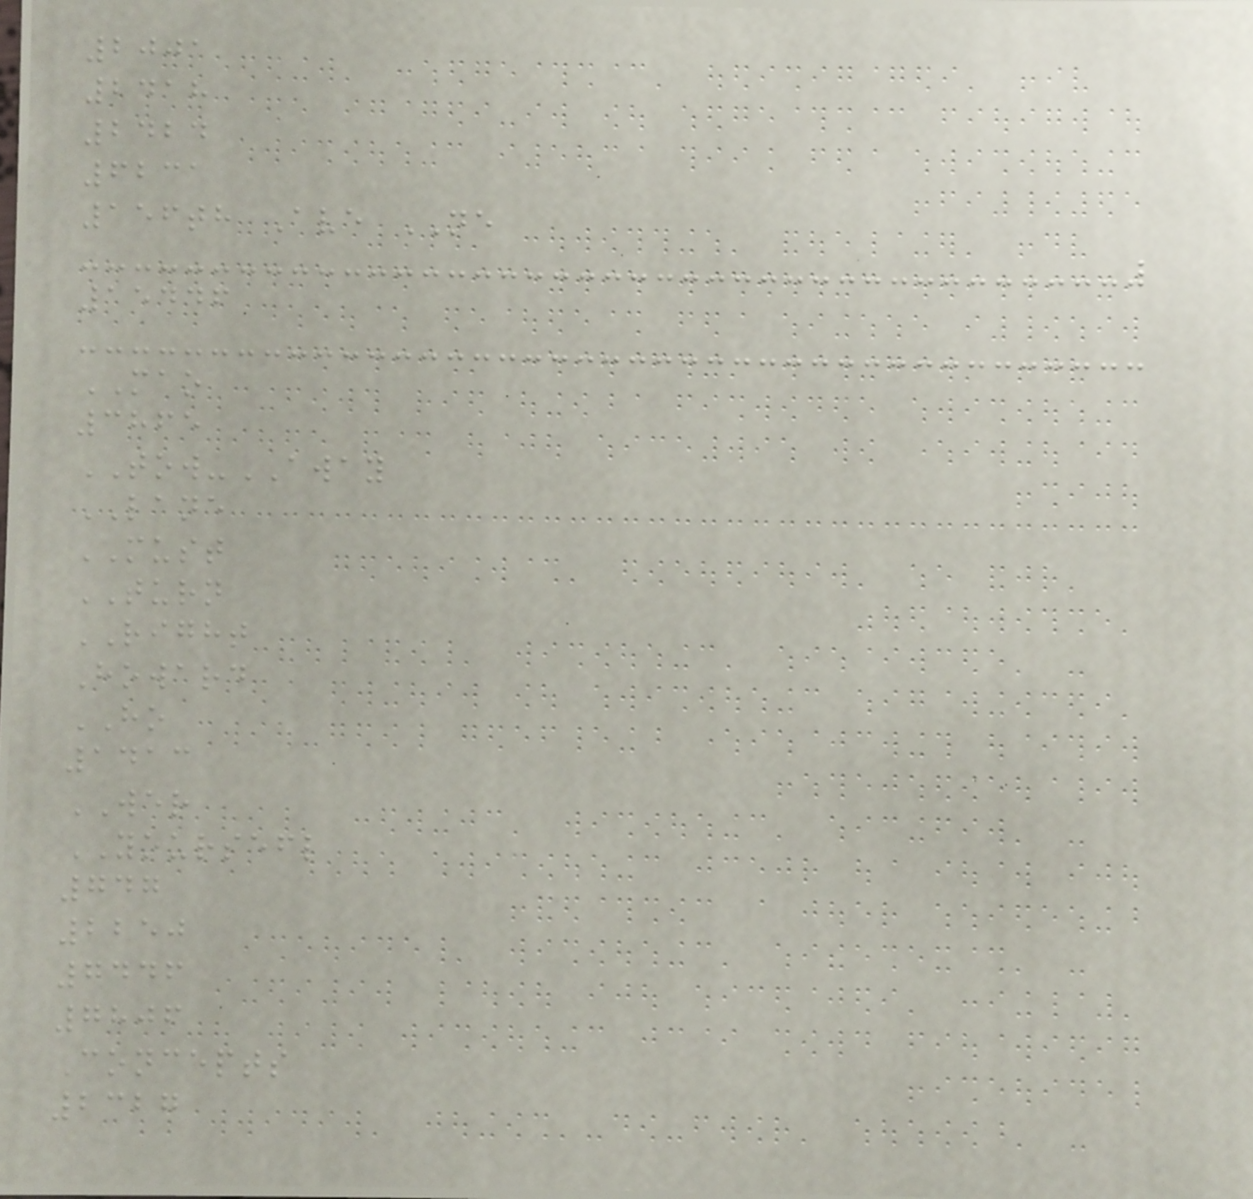2001
2418
2424
6231
156th Ave NE
15446
MAO
3865
TOW-AWAY
LANE
MUST
TURN
RIGHT
Howard
HO
1413
WER
YOURSEFL
747
2250
7446
7806
Concepts
2327
